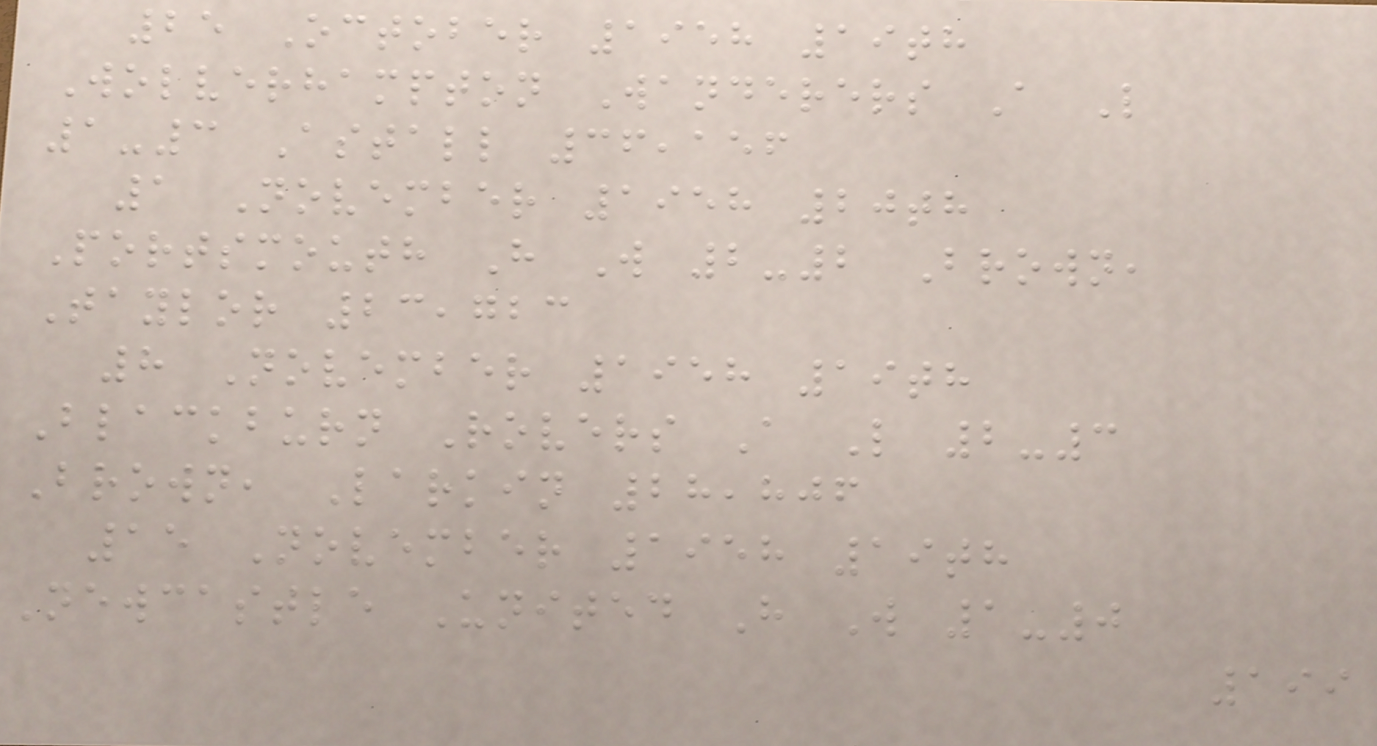25 October 1958 19th
Wolverhampton Wanderers A L
1-3 Astall 36,156
1 November 1958 20th
Portsmouth H W 2-2 Brown,
Taylor 23,723
8 November 1958 19th
Blackburn Rovers A L 2-3
Brown, Larkin 28,806
15 November 1958 19th
Newcastle United H W 1-0
199
